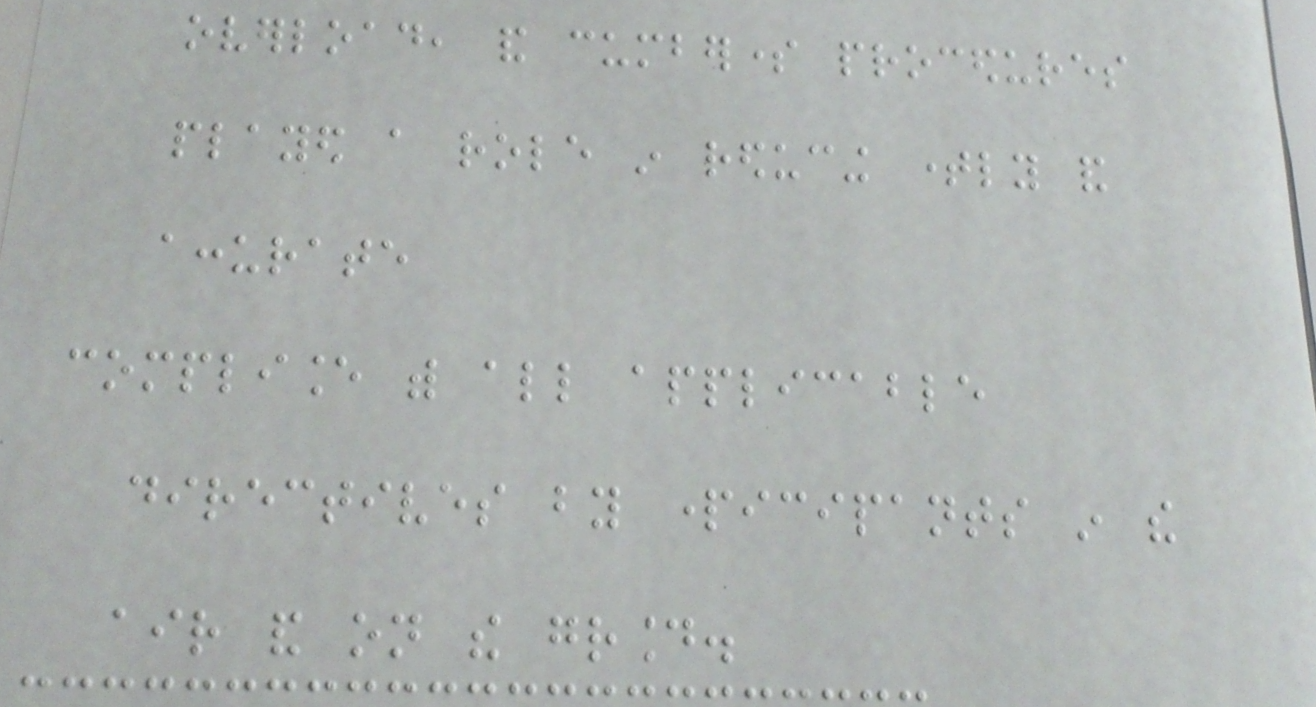overload, and cumbersome procedures
played a role in reducing timely and
accurate
compliance with all applicable
directives by participants in the
air and on the ground.
